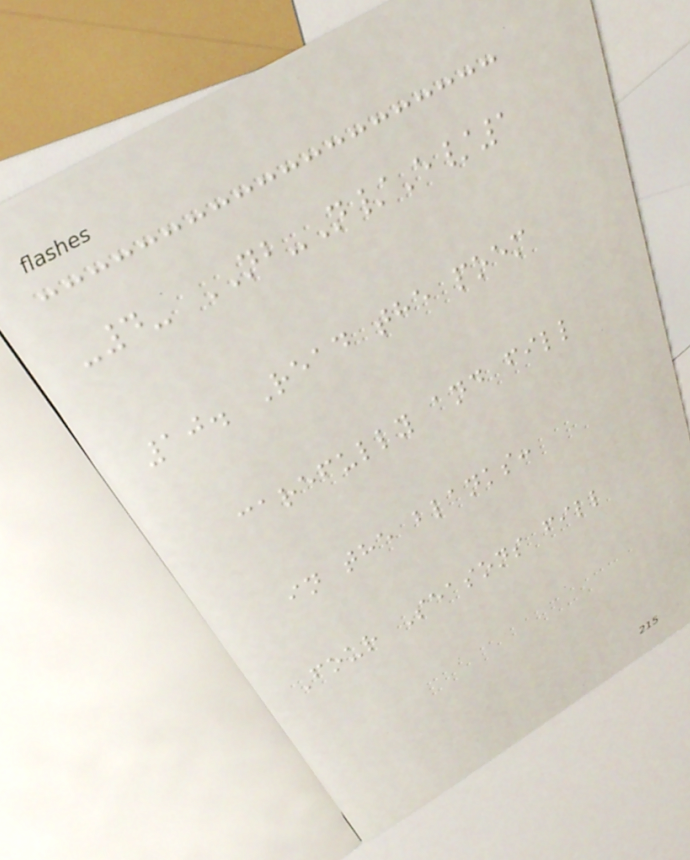-4- NB-N/E/1
10. Read the poem
carefully and fill
in the blanks:
Four Seasons fill
